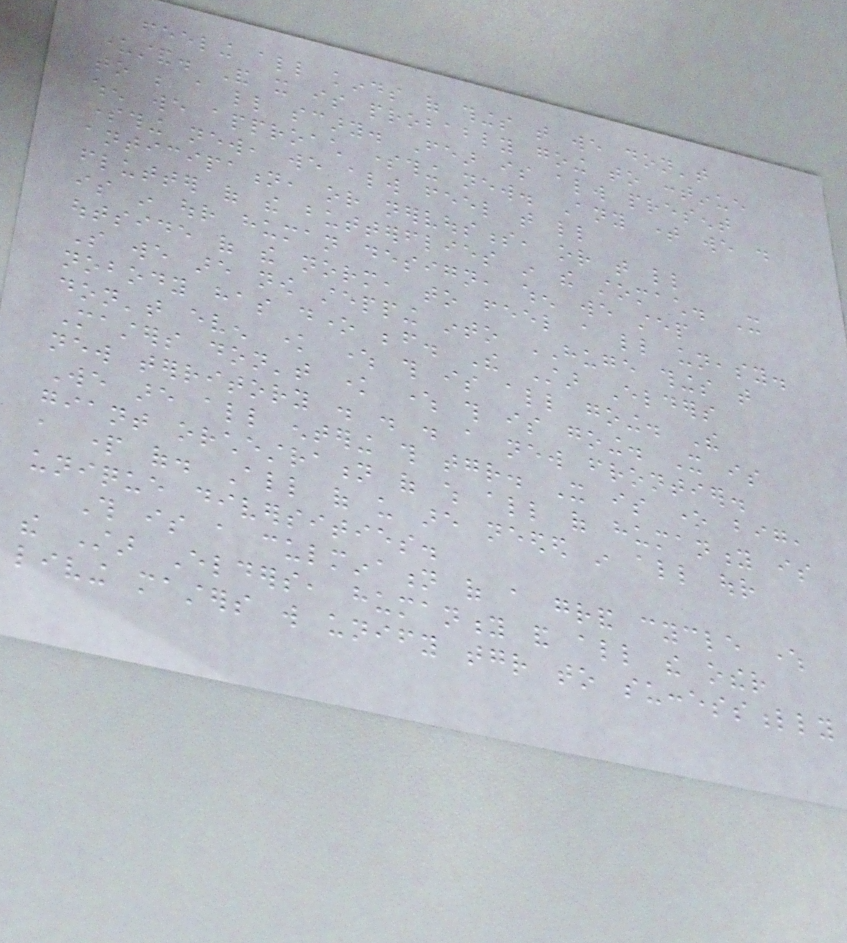feeling all kinds of things that we don't
understand. And it is probably going to continue
to be a little scary. Fear is always present
when we approach something new. Any time we do
something new, we always feel that little
anticipation, or nervousness, or that little
flutter of the butterflies in the stomach. It
is in our human design, when we step
outside of the norm, to feel a little uneasy.
So we are now stepping into HUGE things that
nobody has done before. The Star Elders
don't even know where this is all going. The
Masters don't know where this is going. It is
new territory . . . a new frontier.
We are all entering this together. It is one big,
giant orchestration of which all of humanity is
a part of. All of us are needed in all our
unique diversities.
This is a culmination of a grand cycle where
the Star Elders, humanity and all the other
living masters will unify together to successfully
